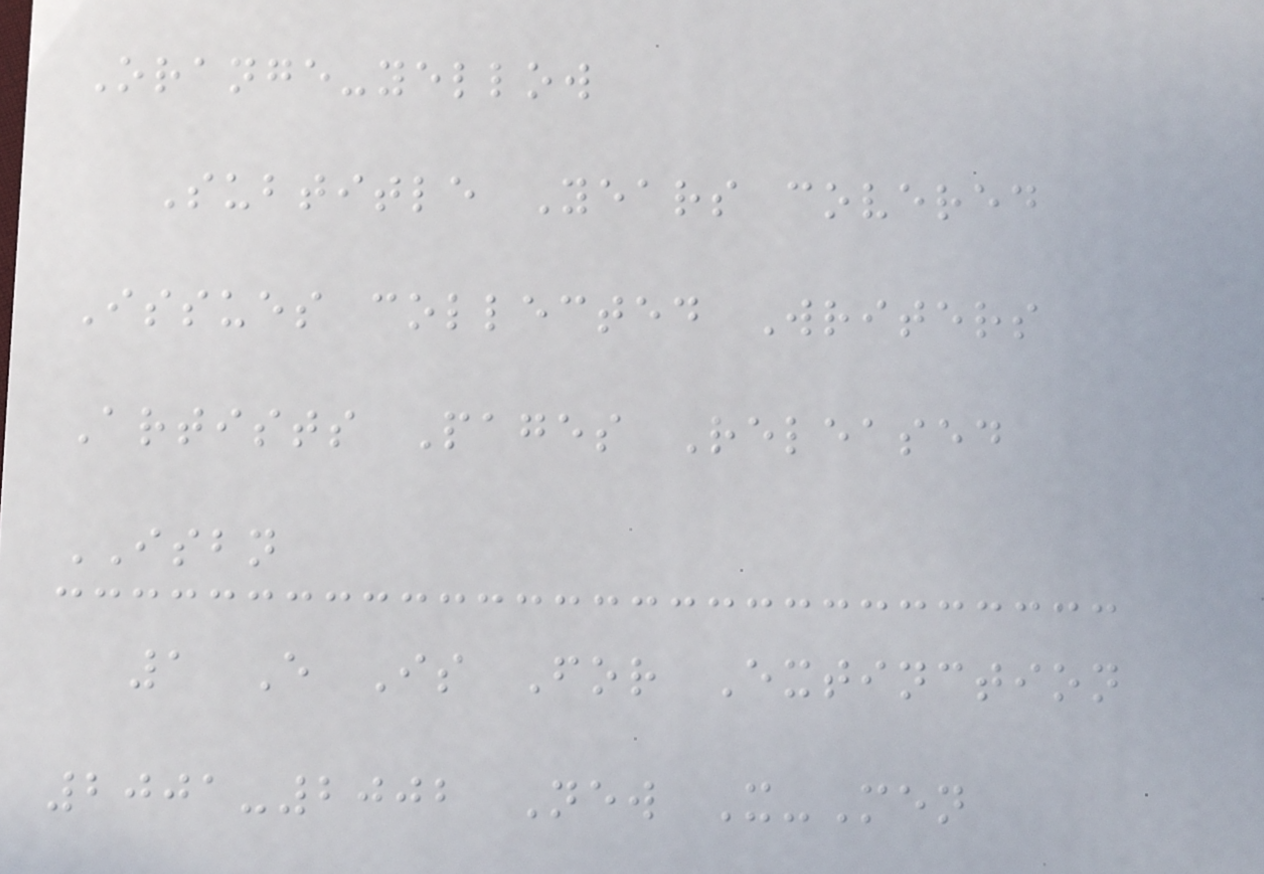Orange-yellow
Subtitle Years covered
Issues collected Writers
Artists Pages Released
ISBN
1 E Is For Extinction
2001-2002 New X-Men
